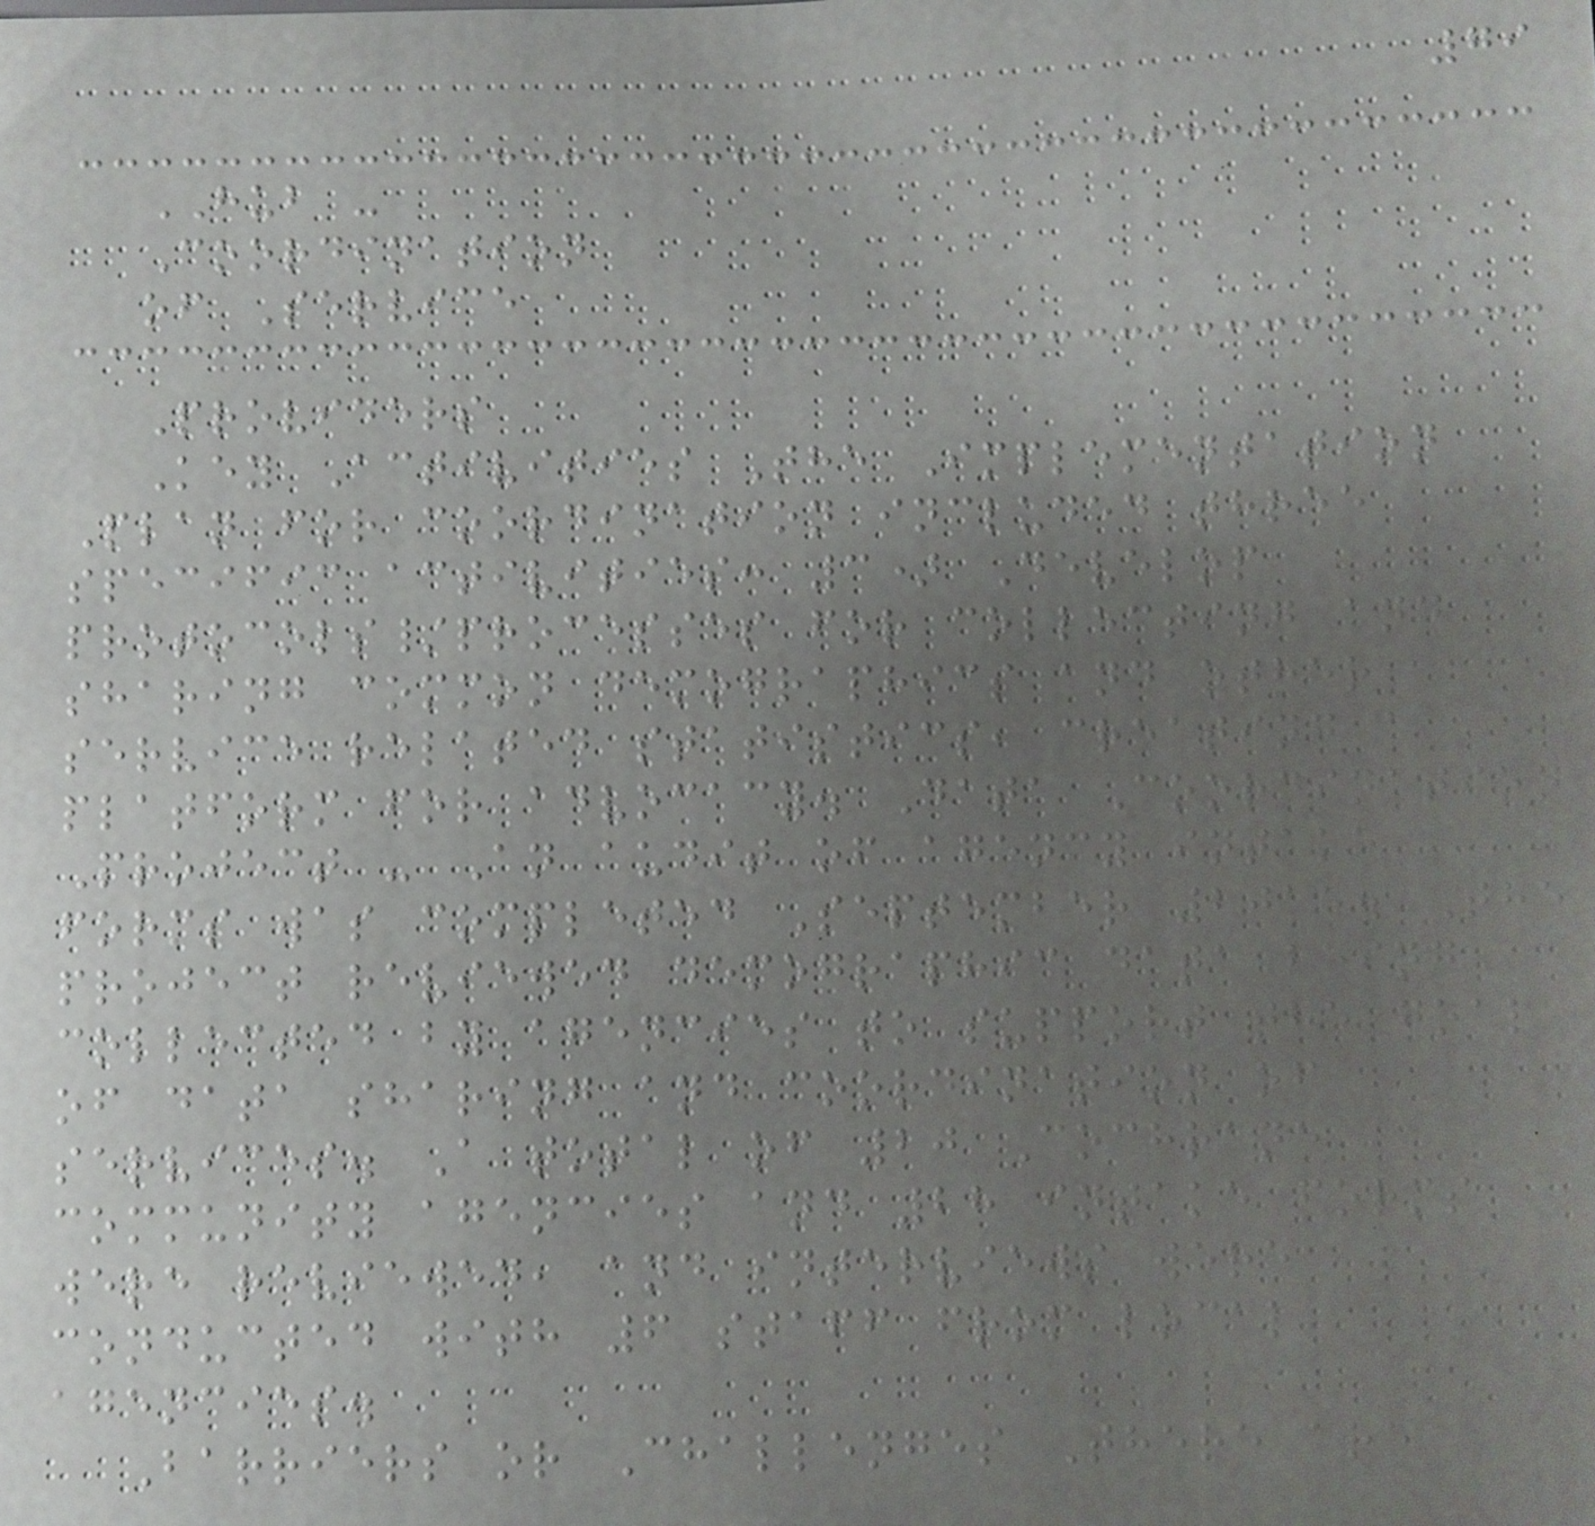79
HUB -
Coordination
of Service
Providers
Key Activities The Implementation
Plan for coordination included three
specific activities: 3) Develop
protocols/processes for collecting and
sharing common demographics and other
service related statistics, creating a
platform for advocacy. Data Coordination
Project - An audit of agency intake
forms was completed September 2015. The
project reviewed demographic data being
collected by agencies to support the goal
of data sharing and coordination of
services. A total of 20 Cochrane
community agencies and 28 intake forms
were reviewed, and interviews were
conducted with 6 staff from local
agencies.
Barriers or Challenges There are
